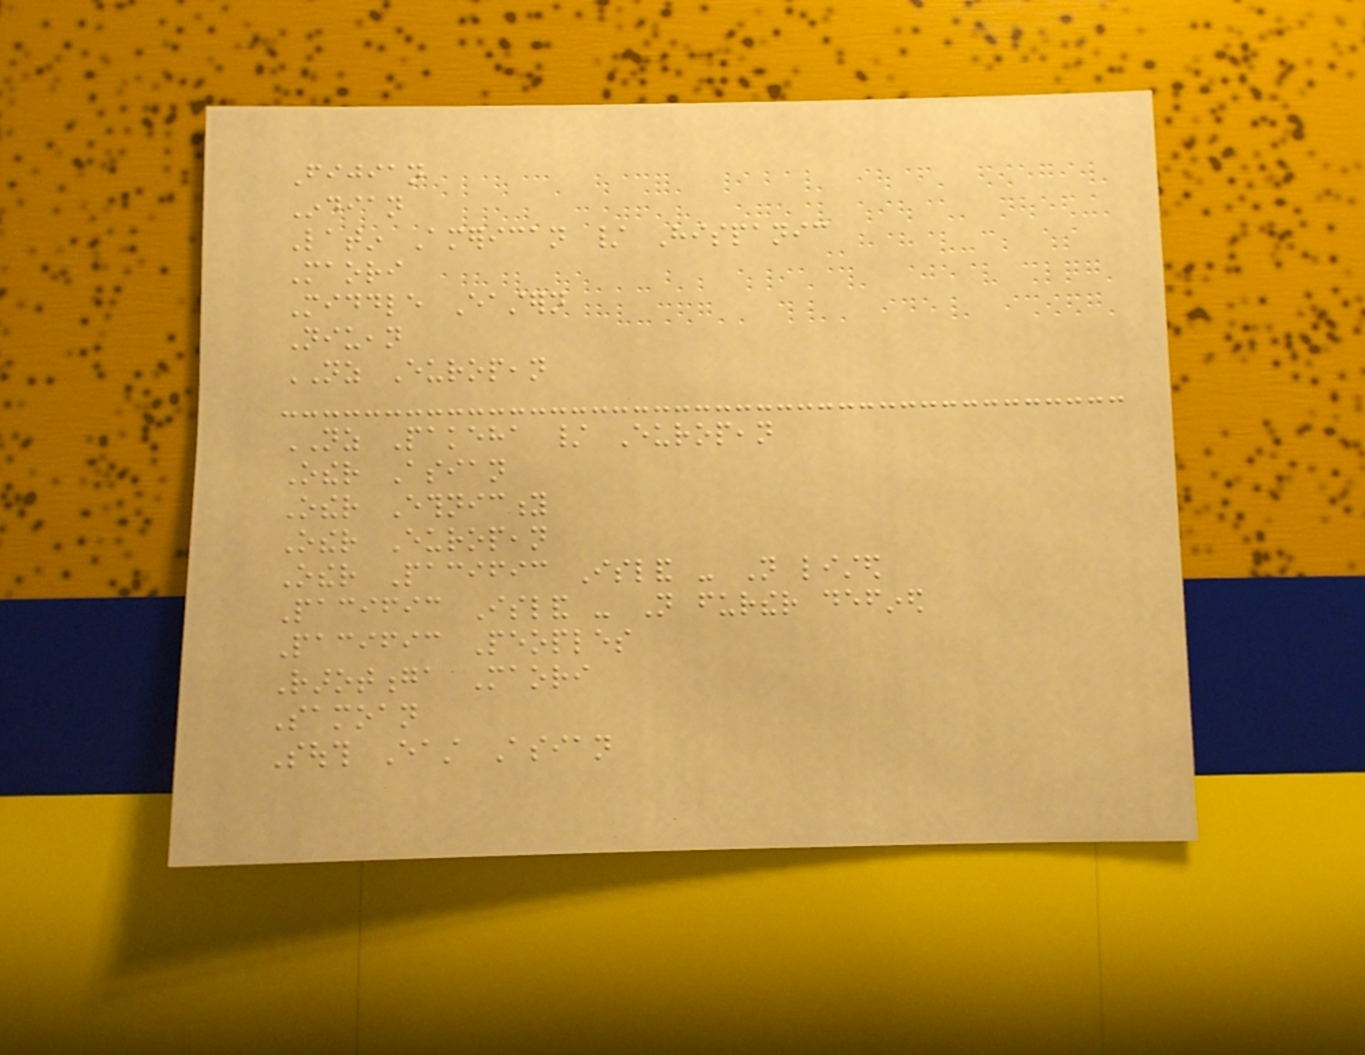Fijian
Indian
Latin American / Hispanic
Maori
Middle Eastern
Niuean
NZ European
NZ Pakeha / European
Other Asian
Other Ethnicity
Other European
Other Pacific Island - Not listed
Pacific Island - Not further defined
Pacific Peoples
Rarotonga Maori
Samoan
South East Asian
